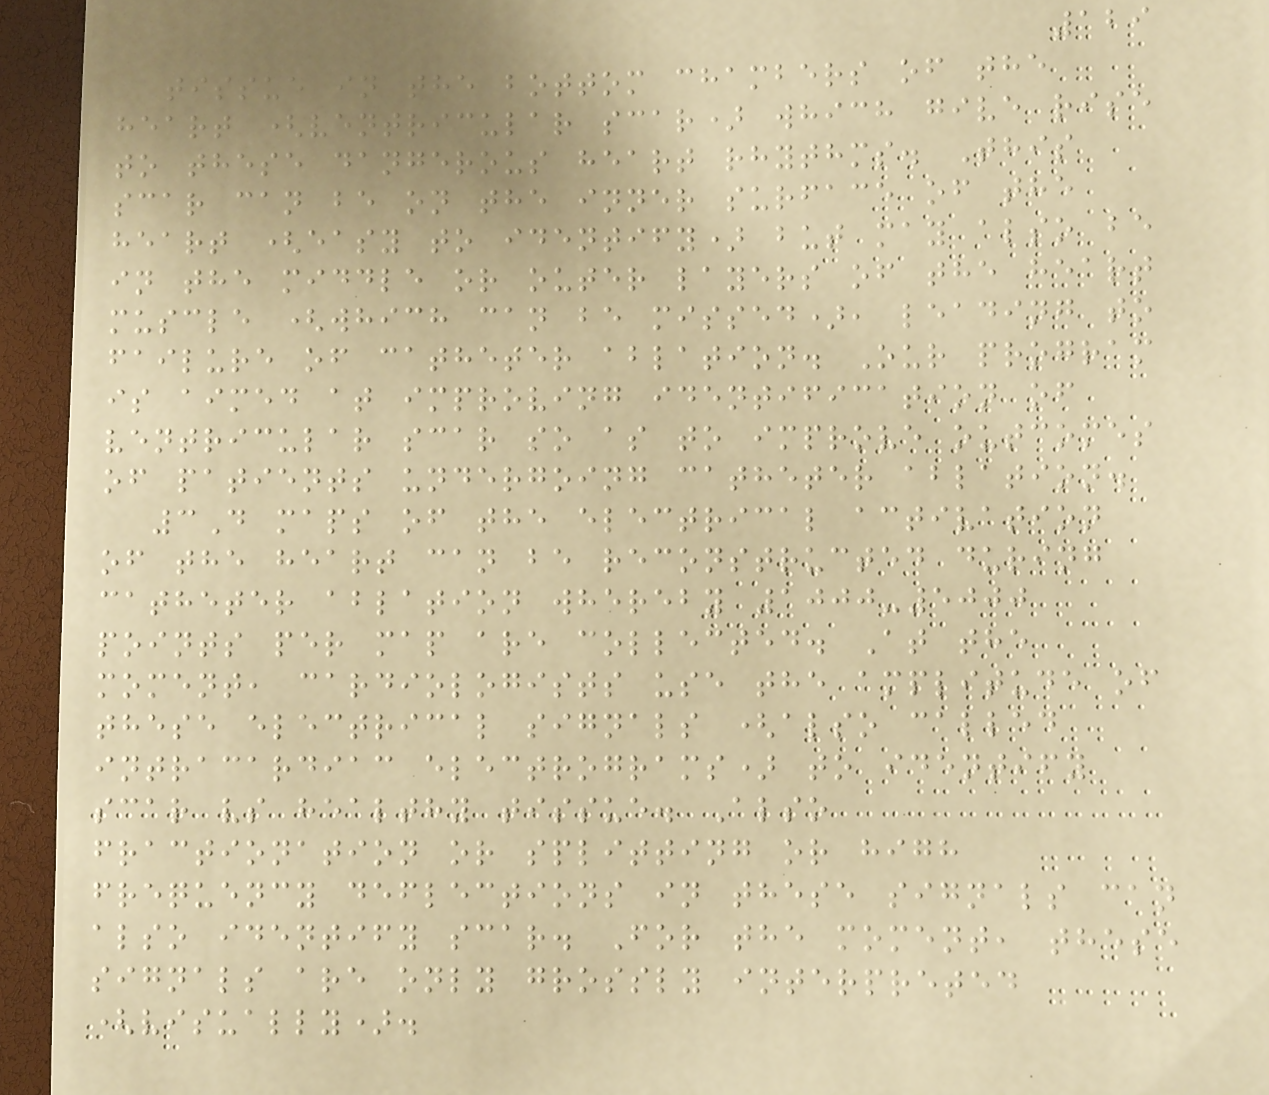129
tissue in the bottom chambers of the
heart (ventricular scar) which give rise
to these dangerous heart rhythms. This
scar can be on the inner surface of the
heart (easy to identify) but may also be
in the middle or outer layers of the heart
muscle (which can be missed), leading to
failure of catheter ablation. Our program
is aimed at improving identification of
ventricular scar so as to improve outcomes
of patients undergoing catheter ablation.
3D maps of the electrical activation
of the heart can be reconstructed during
catheter ablation whereby 1000-5000
points per map are collected. At the
moment, cardiologists use the amplitude of
these electrical signals (also called
intracardiac electrograms) to identify
scar vs healthy tissue. Also
fractionation or splitting or high
frequency deflections in these signals can
also identify scar. For the moment, these
signals are only grossly interpreted
(visually).
